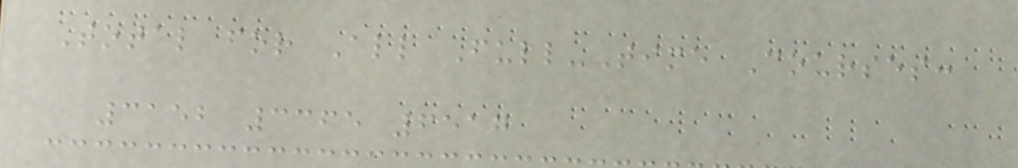Total for All Full-Time Courses:
3152 3365 6517
